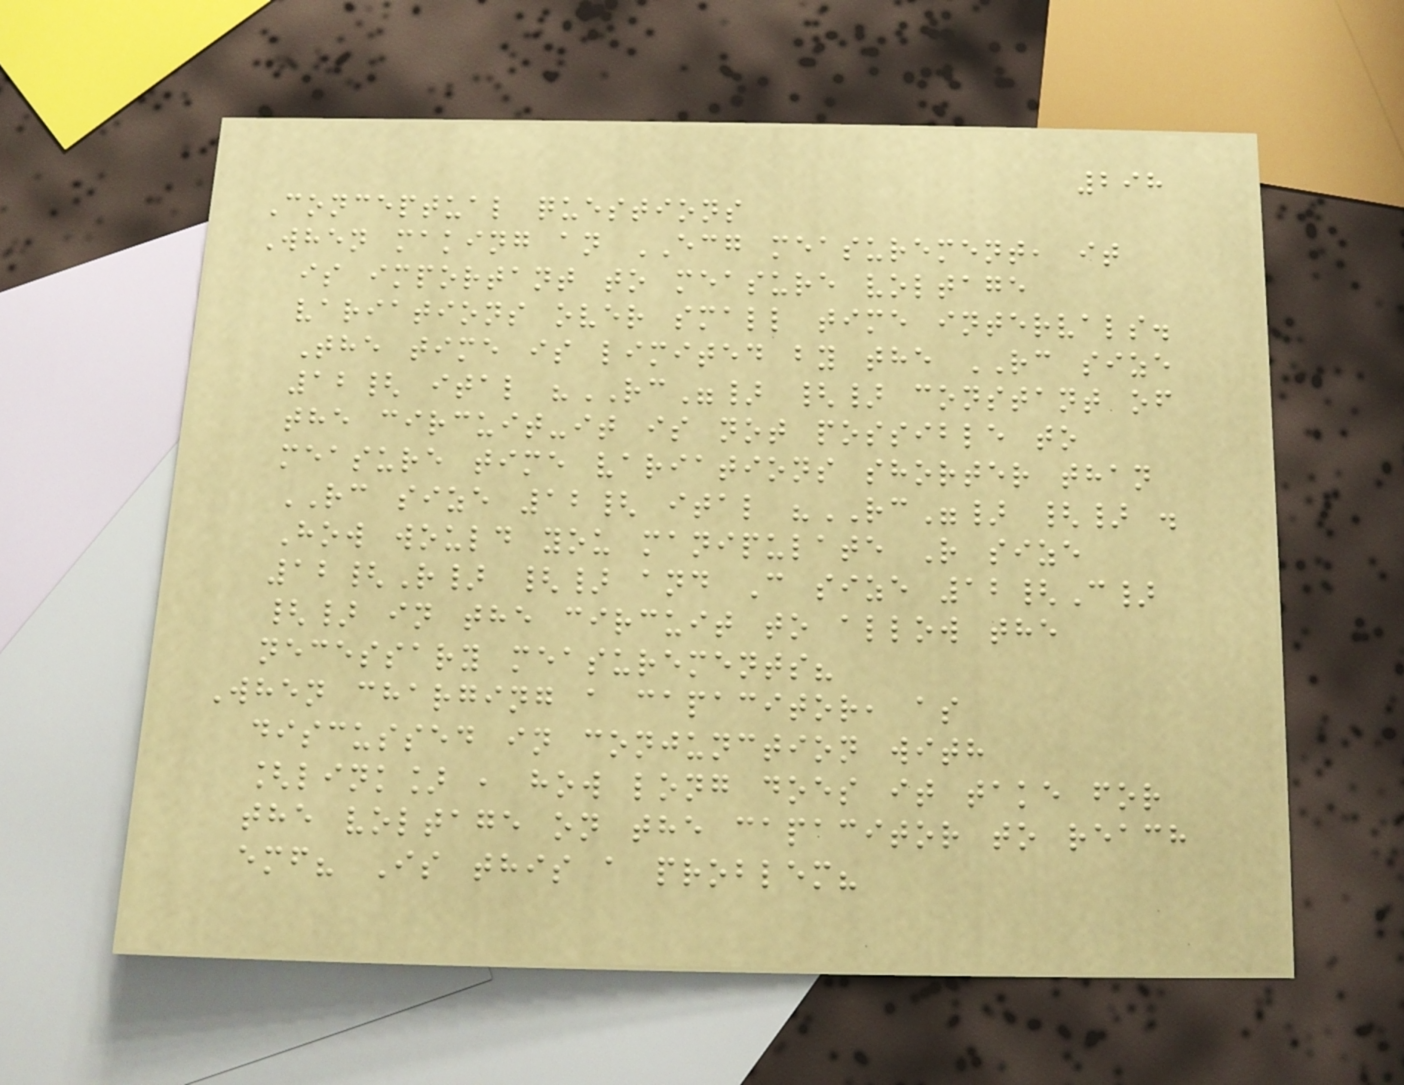298
Conceptual questions
When making an ECG measurement, it
is important to measure voltage
variations over small time intervals.
The time is limited by the RC size
12{ ital "RC"} {} constant of
the circuit-it is not possible to
measure time variations shorter than
RC size 12{ ital "RC"} {} .
How would you manipulate R size
12{R} {} and C size 12{C}
{} in the circuit to allow the
necessary measurements?
When charging a capacitor, as
discussed in conjunction with
[link] , how long does it take for
the voltage on the capacitor to reach
emf? Is this a problem?
